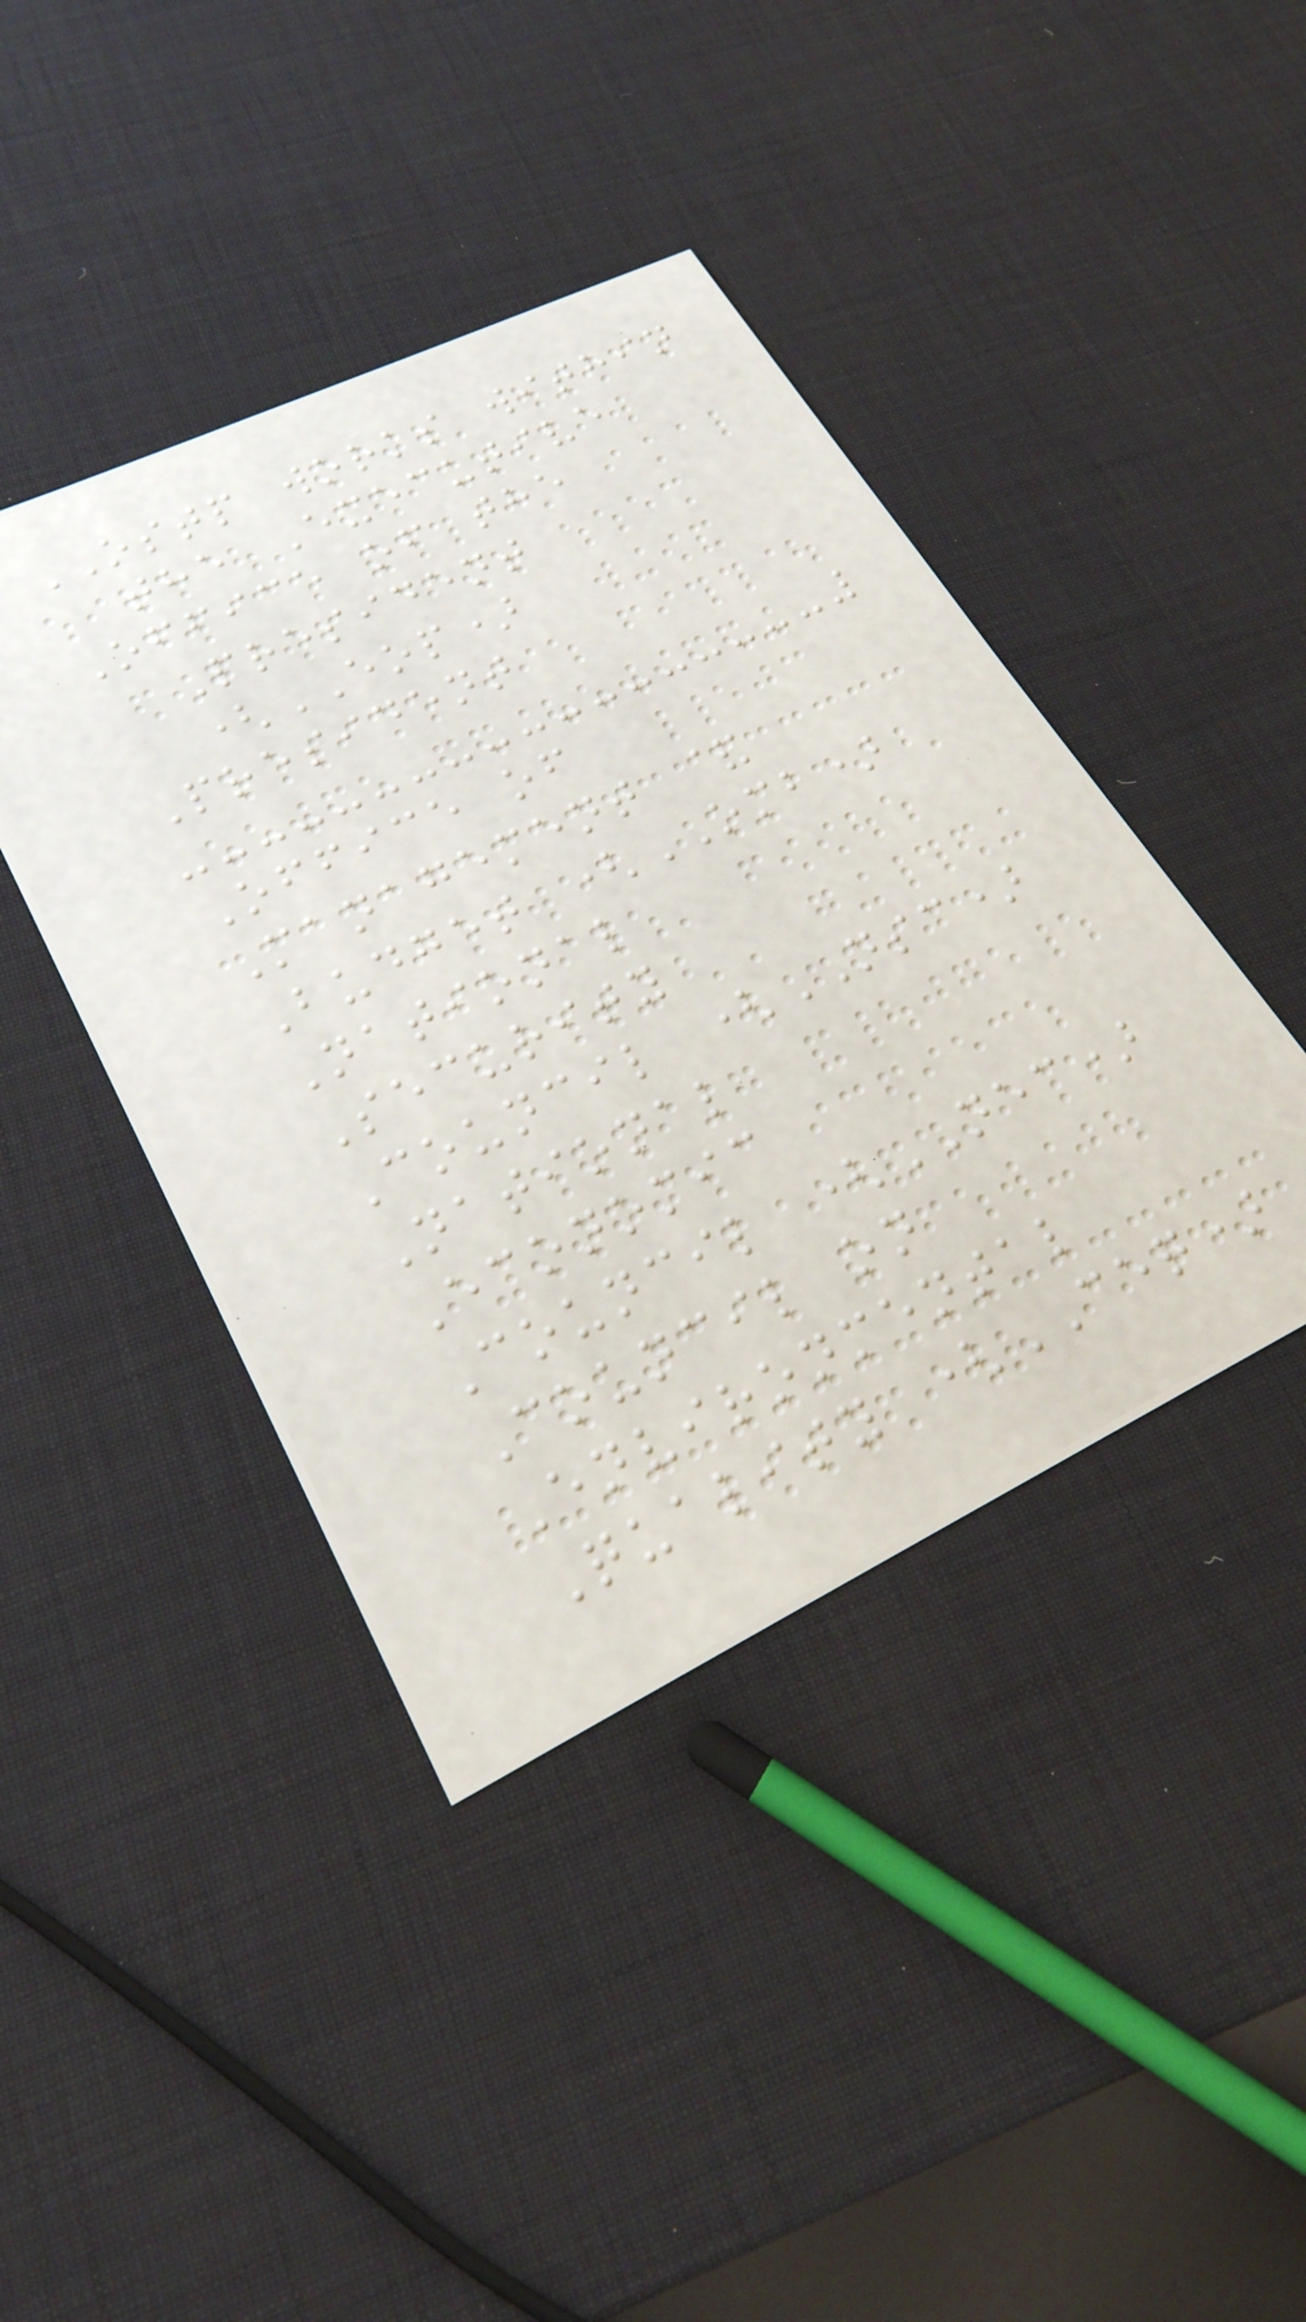OSTP works within
the Executive
Office of the
President
(EOP)
President
Office of
Management &
Budget (OMB)
National
Security
Council (NSC)
National
Economic
Council (NEC)
Council on
Environmental
Quality (CEQ)
